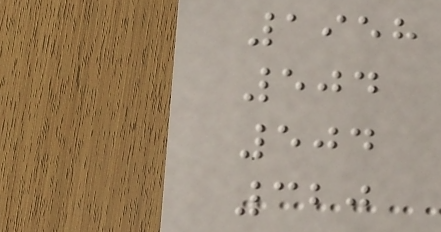1958
504
504
320
